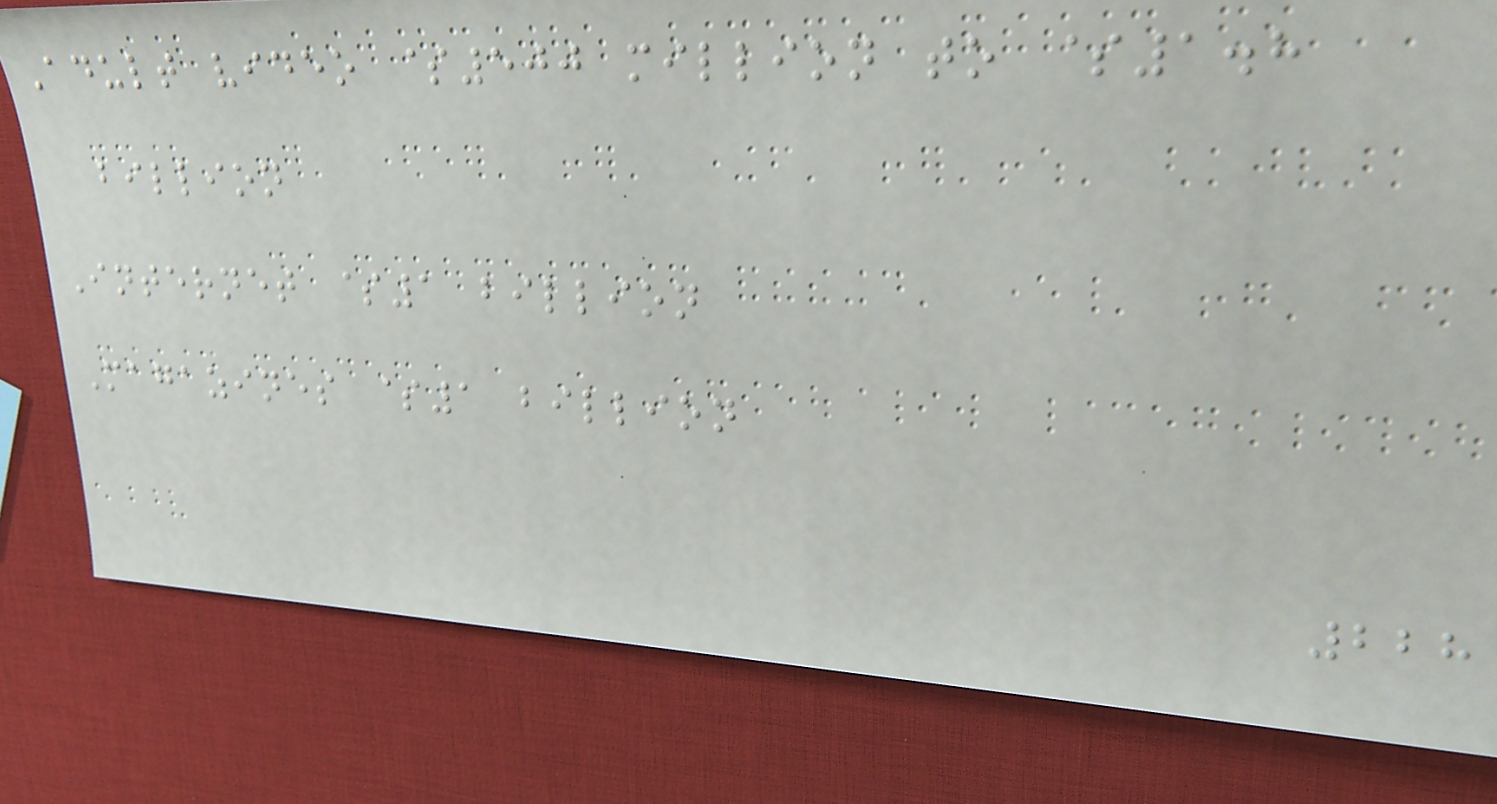Adult video $500 million to $1.8
billion
Internet $1 billion
Magazines $1 billion
228
